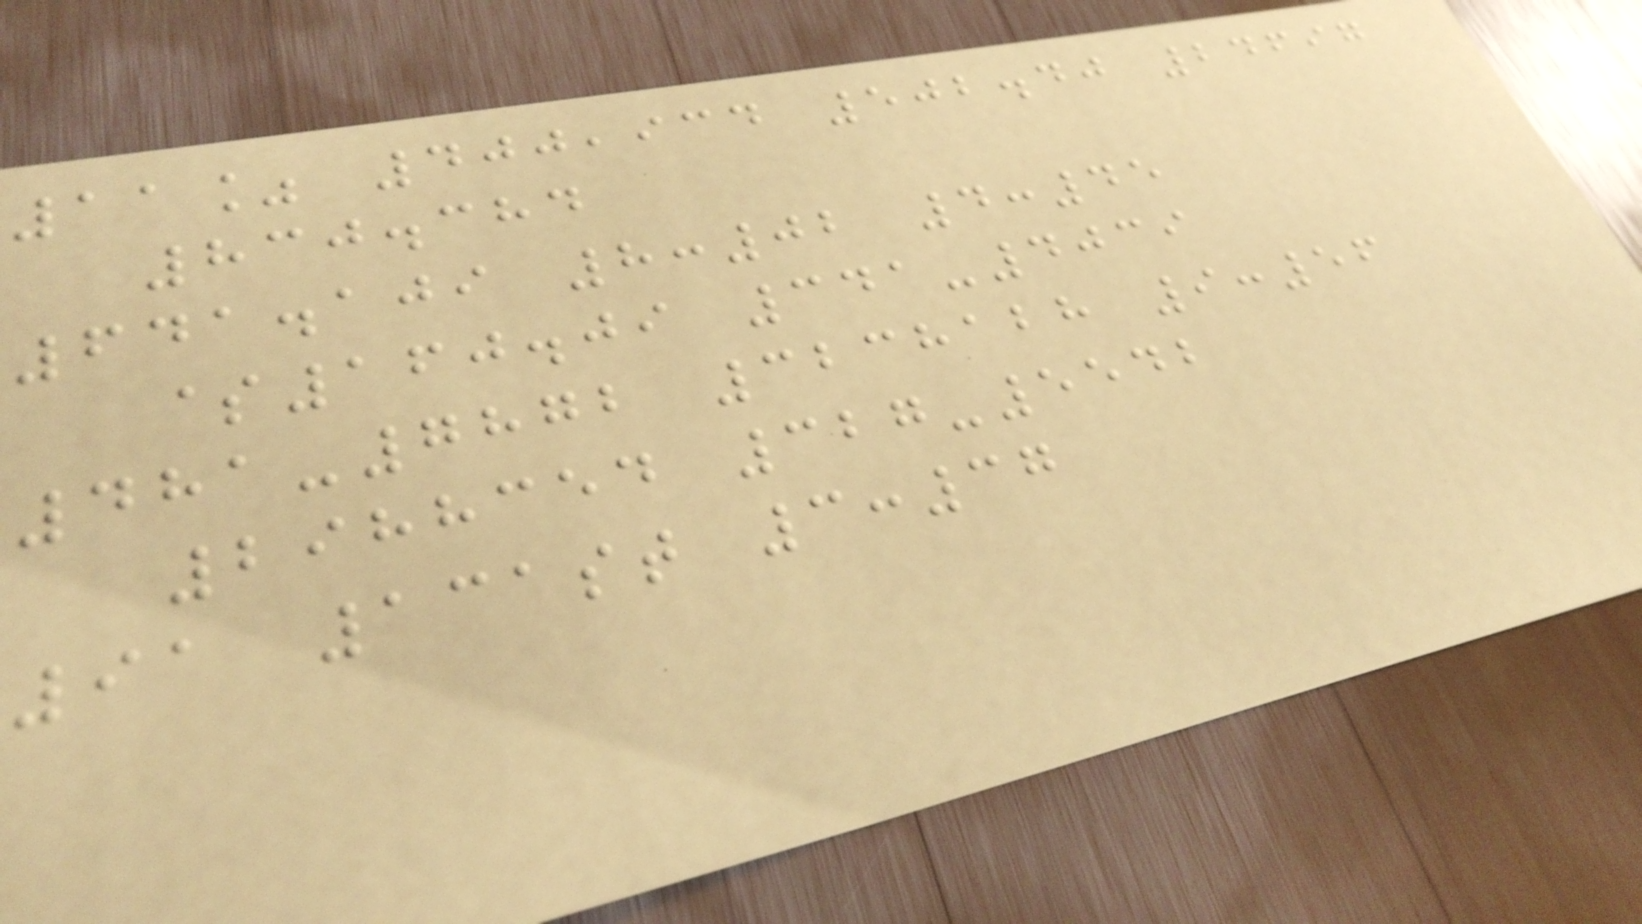11% 400,934 502.40 24697
830.384
641.109 8:02 4:45
$160.09 341-4039
481-7872 3238128 9:56
2988354 327-5542
91 131st 3:37
